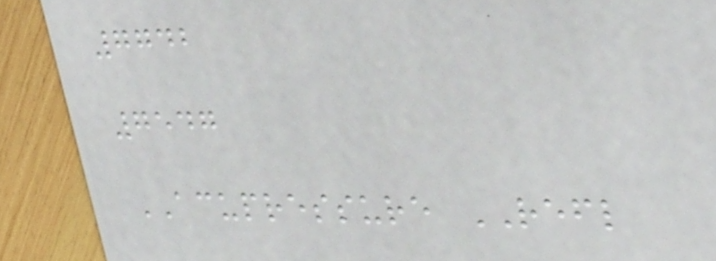7742
7547
ACUPRESSURE REFL
